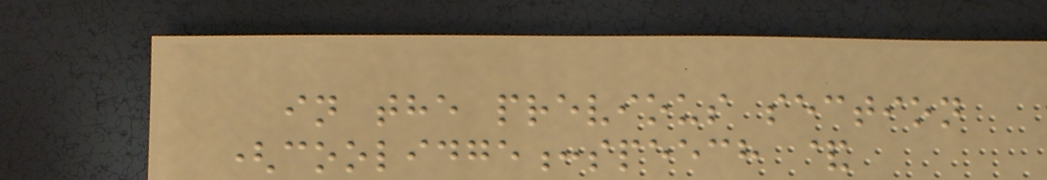in the previous section
(coolidge:speech &
